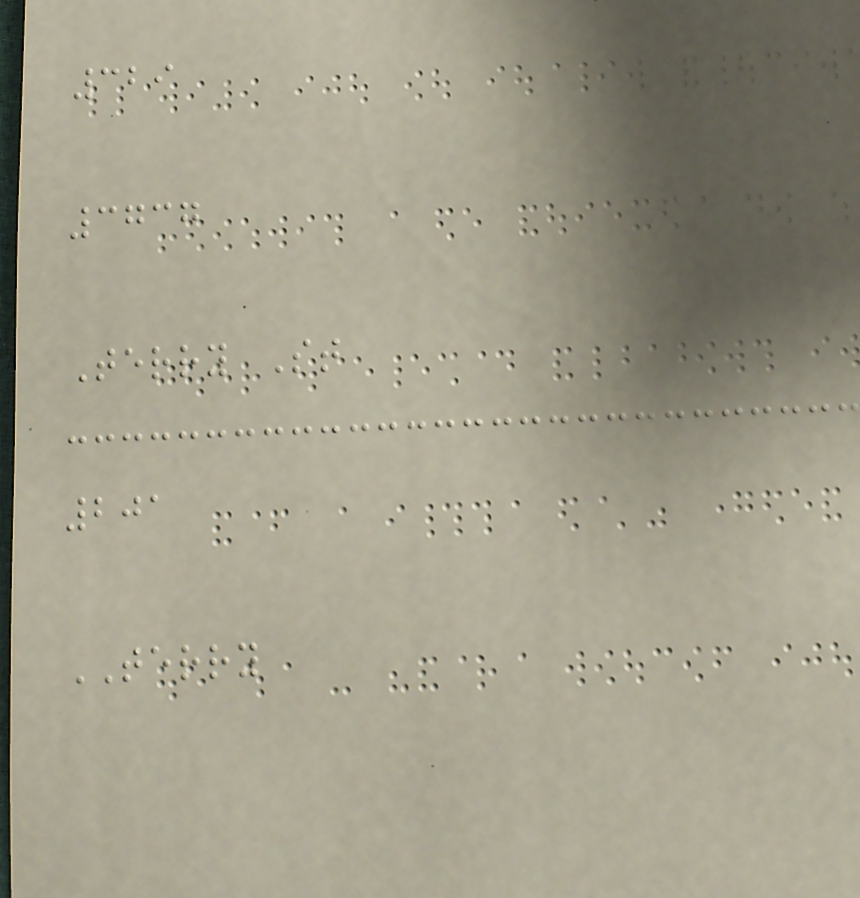329
3737
Terry St
201
TERRY
